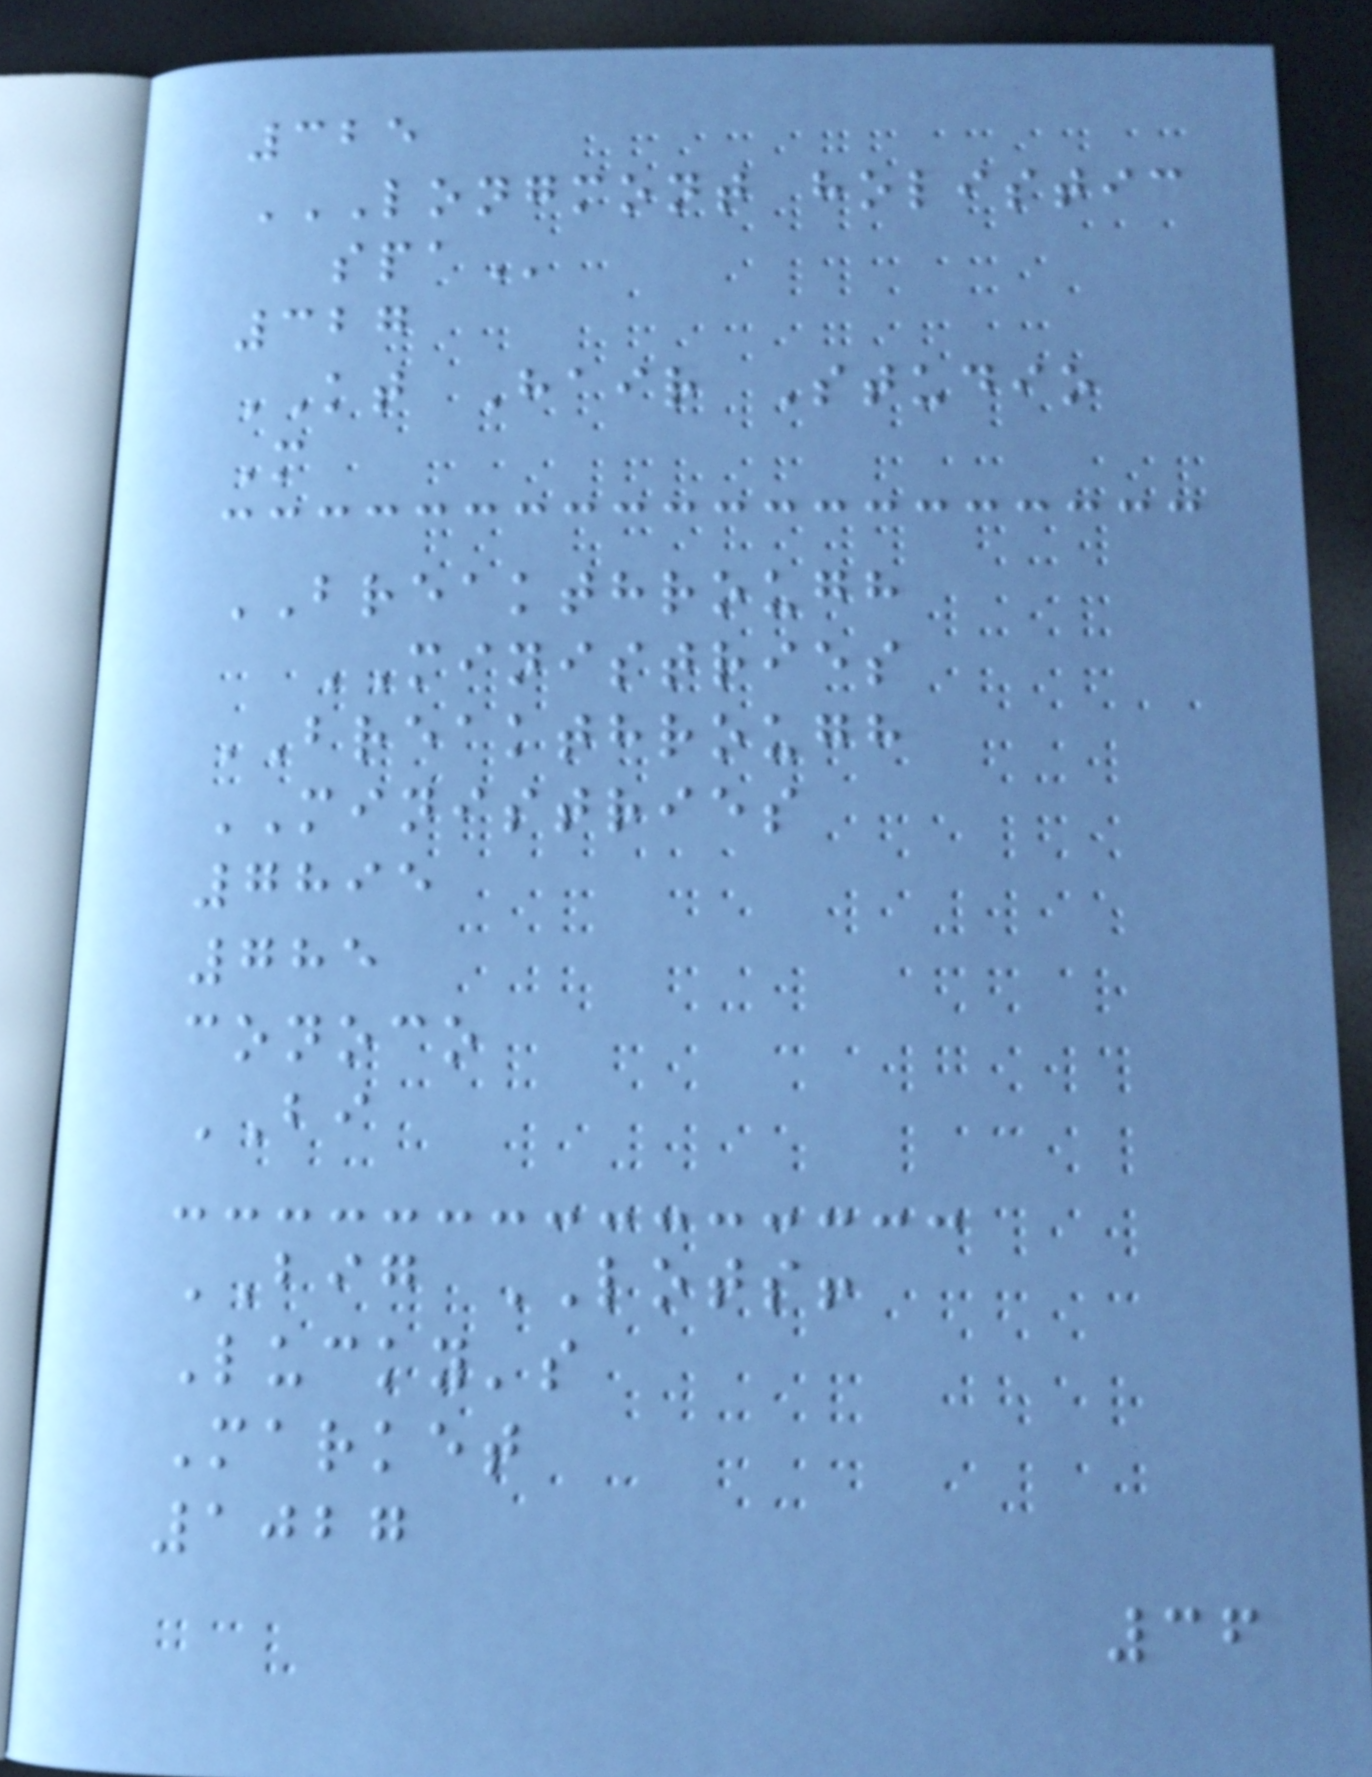325
LONGMONT HOLISTIC
SPA
327
KT Hair Studio
M
BREAKTHROUGH
MINISTRIES
BREAKTHROUGH
MINISTRIES
7895
785
conoco
BI
BIG LOTS!
Lucky's
Market
1027
36
